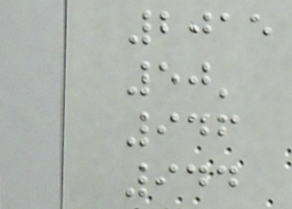2015
50'
946
944
